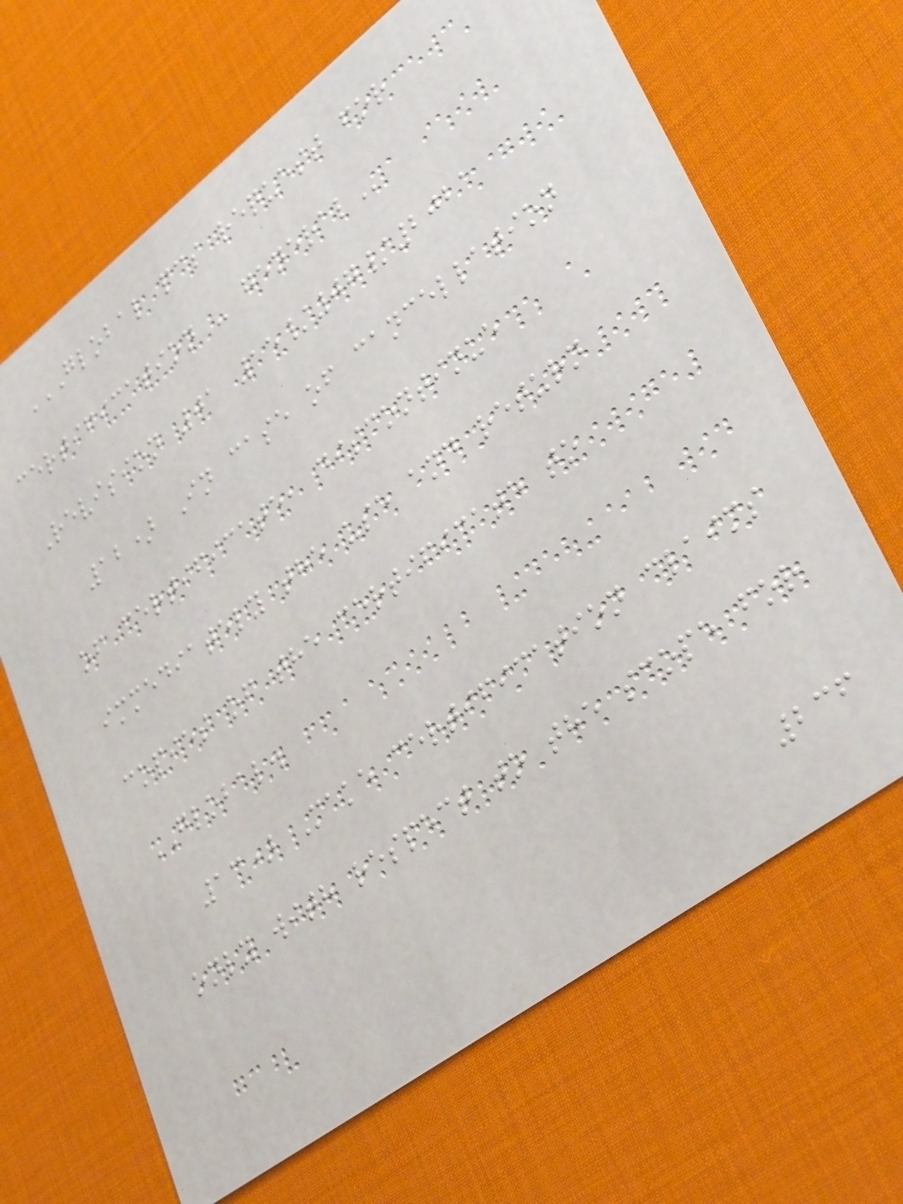GLOBAL PCS REQUEST FOR
CERTIFICATION - GENERAL
Revision 01 15/07/2021
12) In case of cancellation
of certificate, discontinue
immediately the use and return
copies of the certificate to
GLOBAL.
13) Make certification claims
only with respect to the scope for
236
